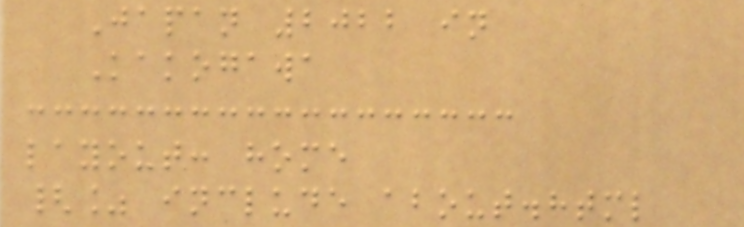Japan 2022 in
Kakogawa
layout: home
{% include about.html
